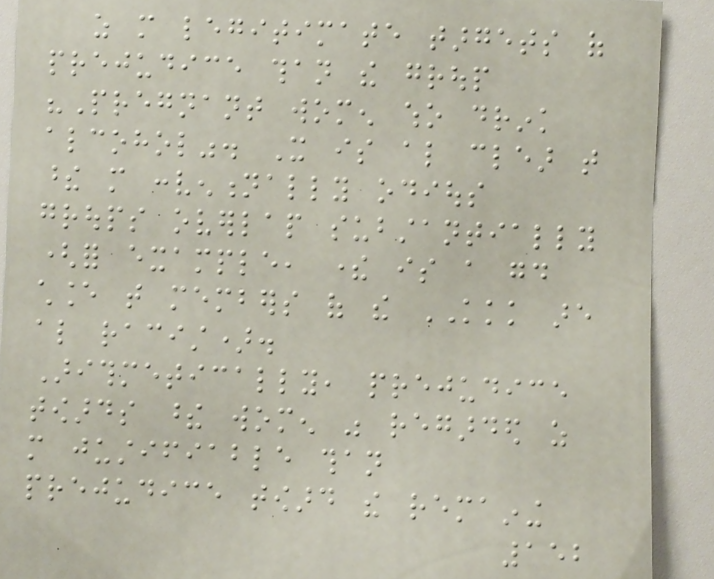as more legitimate targets of
prejudice than the group
"Pregnant women who drink
alcohol". It is also clear that
these more conventionally odious
groups overlap substantially
(for example, there is a good
chance that members of the KKK are
also racist).
Arithmetically, prejudice
towards these women was regarded as
more justifiable than
prejudice toward the remaining
152
